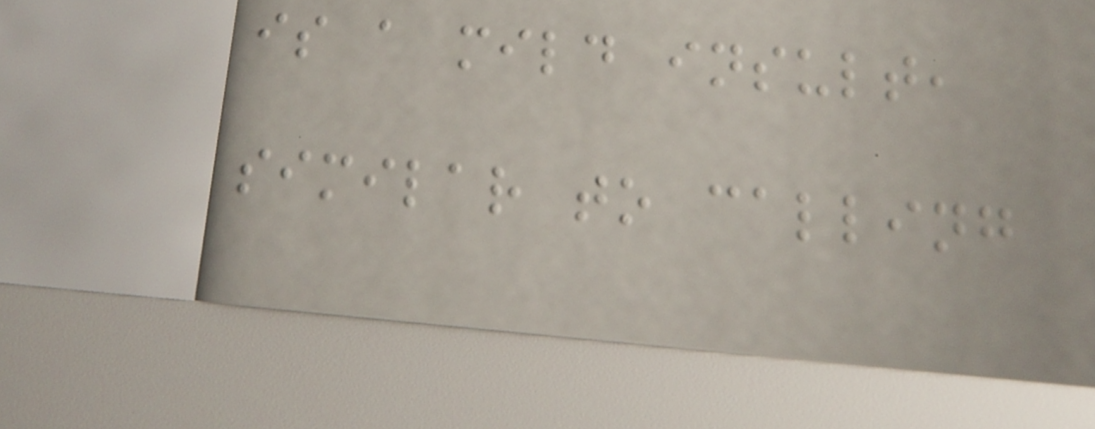is a mild insult,
similar to calling
